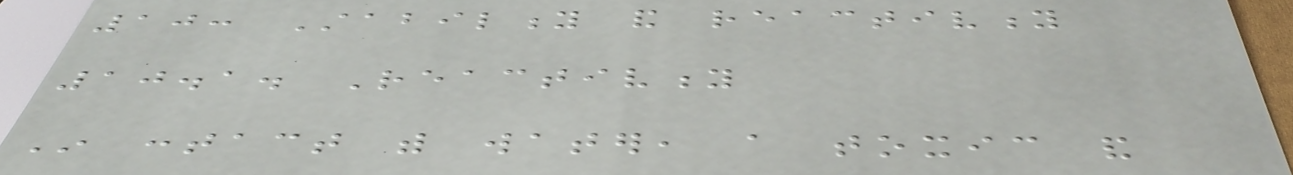10: Stability and reactivity
10.1. Reactivity
In contact with water, a toxic and
